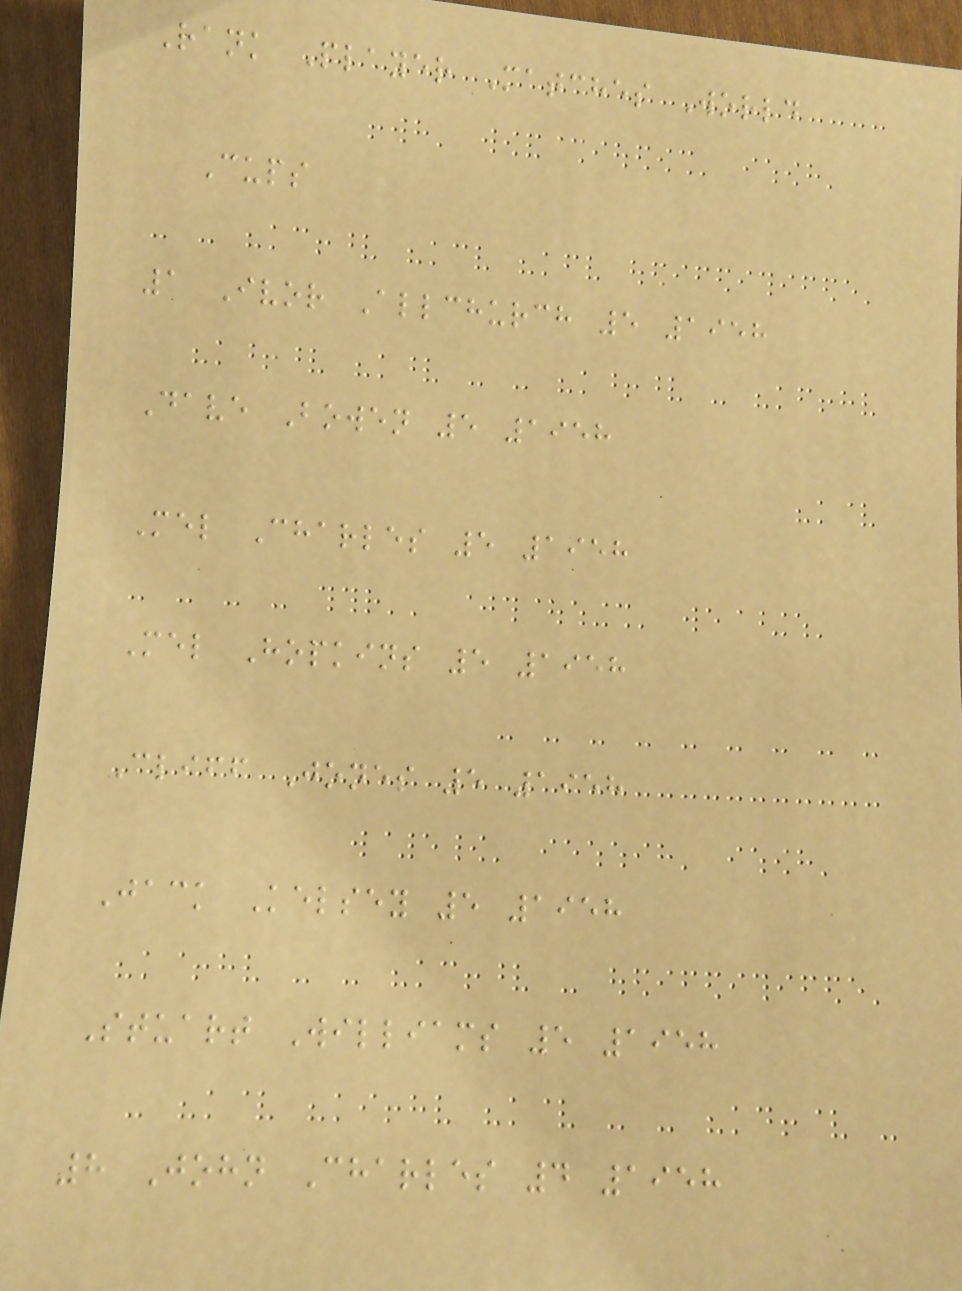Rank Player Matches World
Cups
1 Ivor Allchurch 5 1958
Dave Bowen 5 1958
Mel Charles 5 1958
Mel Hopkins 5 1958
Cliff Jones 5 1958
Jack Kelsey 5 1958
Stuart Williams 5 1958
8 John Charles 4 1958
